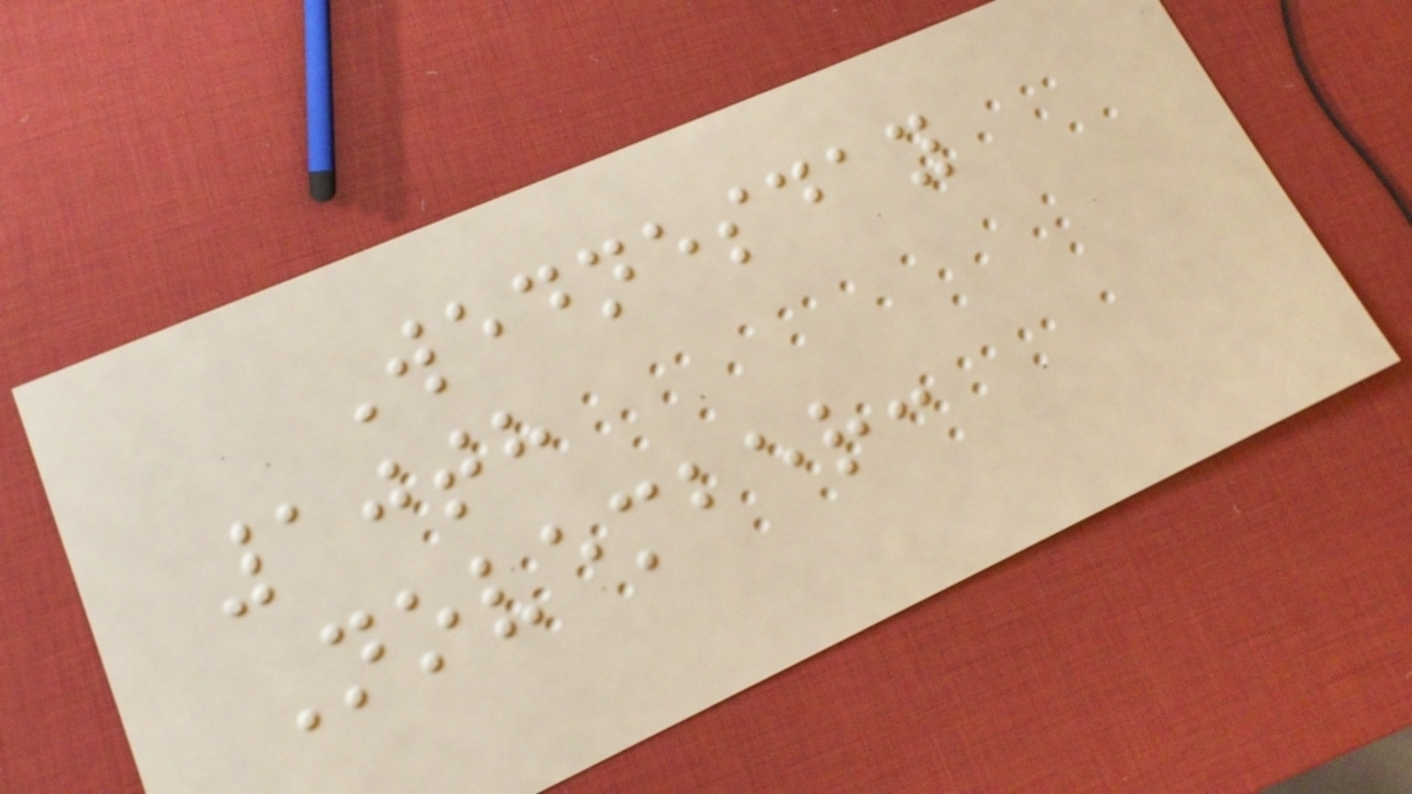Wednesday
10th
November:
